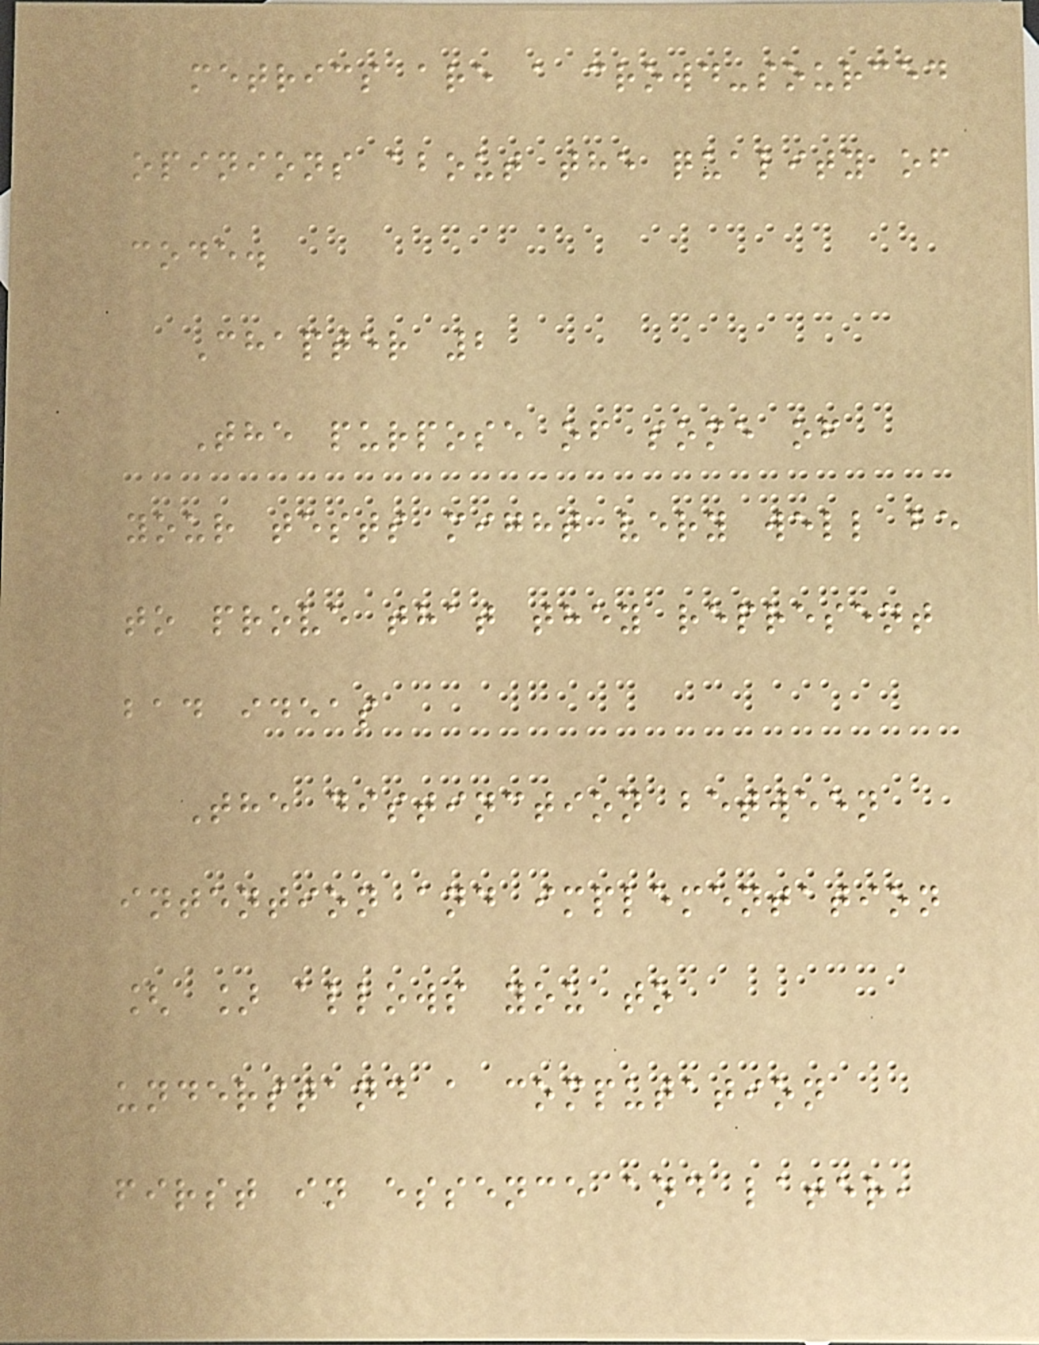metrics are a crowd-sourced
opinions about the quality of
code.
Chapter 2
The purpose of some of
your tests might very well be
to prove that they represent
bad ideas
The distinction between
intention and implementation
[ ] allows you to
understand a computation
first in essence and later,
